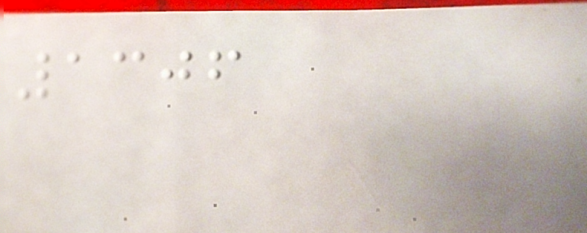1306
